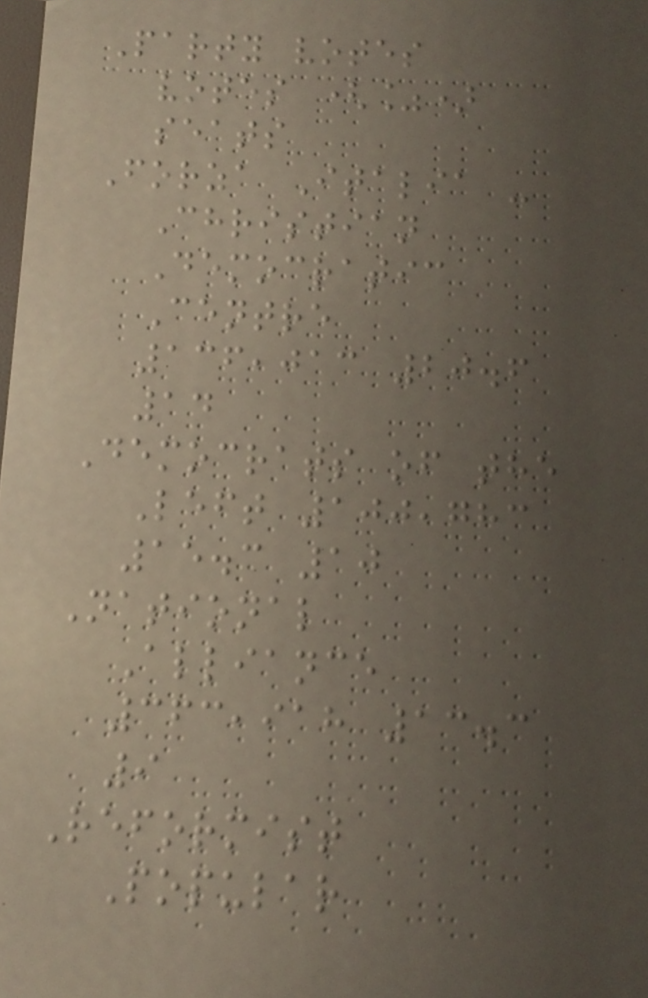Party votes
votes (%)
seats
Forza Italia -
Christian
Democratic
Centre
136,013 20.6
14
Democrats of the
Left 100,783
15.3 10
National
Alliance
363,918 13.3
9
Reformist
Popular
